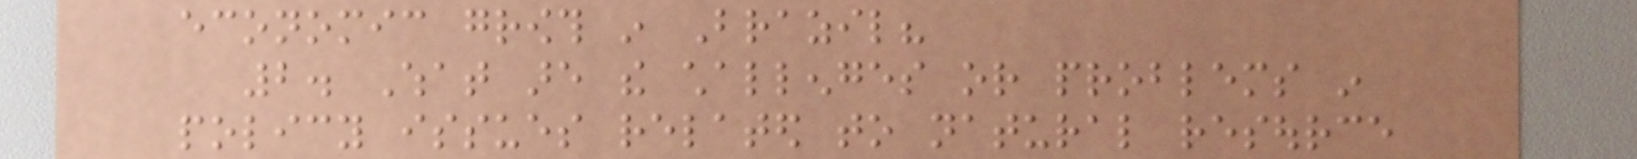economic growth in Brazil?
2. What are the challenges or problems in
policy issues related to natural resource
